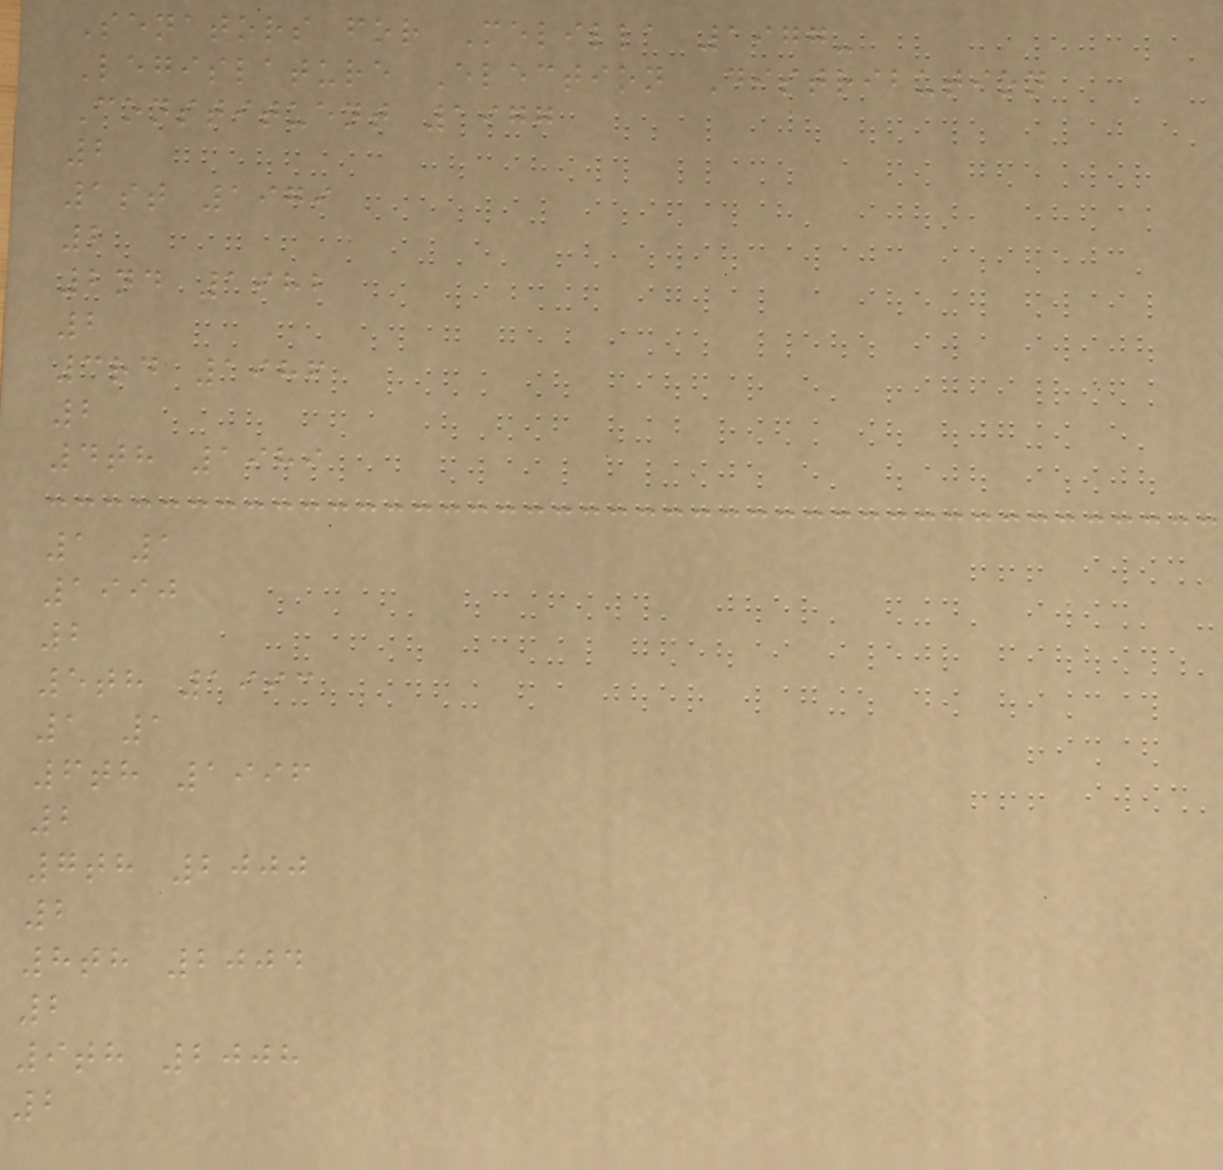Senators for Melilla 1977-
Legislature Election Distribution
Constituent 1977
2
1st 1979
2
2nd 1982
2
3rd 1986
2
4th 1989
1 1
1990
2
5th 1993
1 1
6th 1996
2
7th 2000
2
8th 2004
2
9th 2008
2
